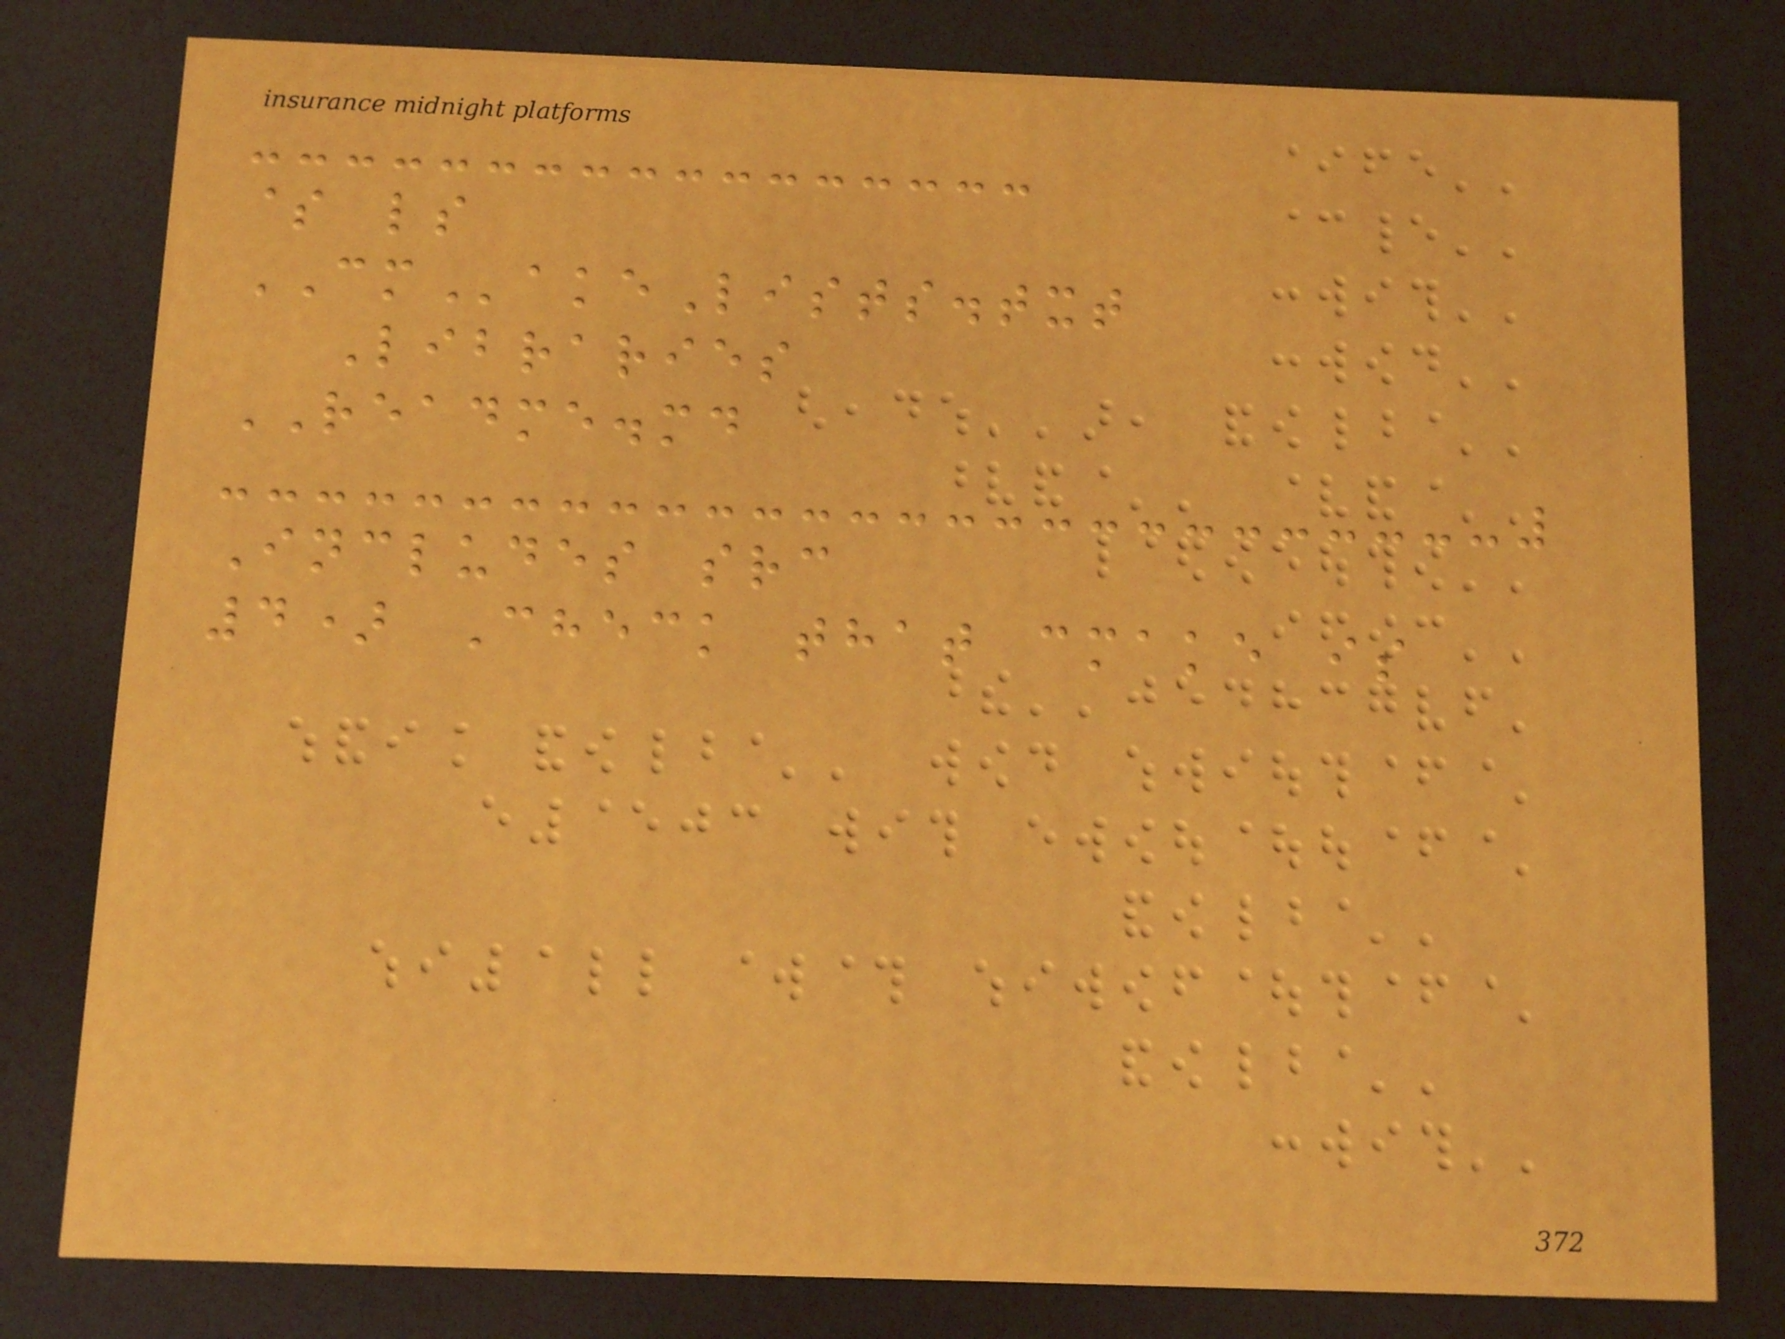$ ls
CMakeLists.txt
Libraries
README.md
Includes src
4) Check that cmake is
